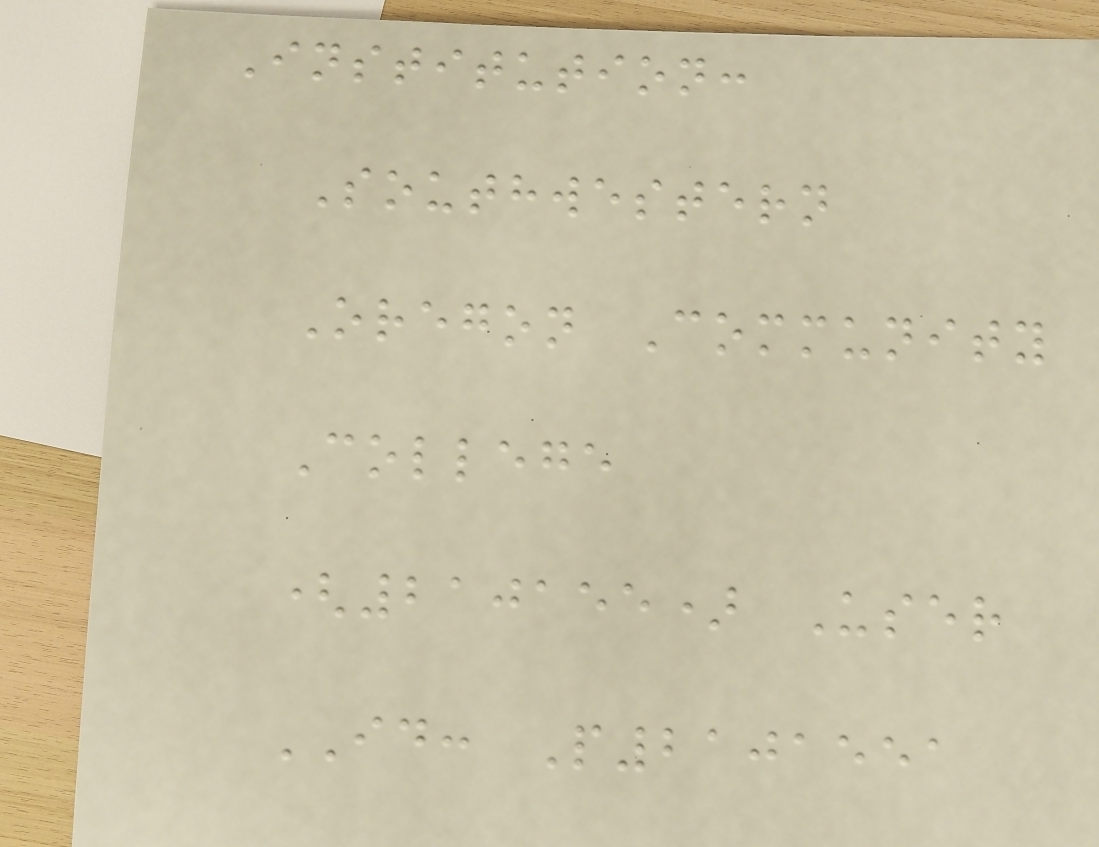Institution:
Southwestern
Oregon Community
College
(210155) User
ID: P2101551
